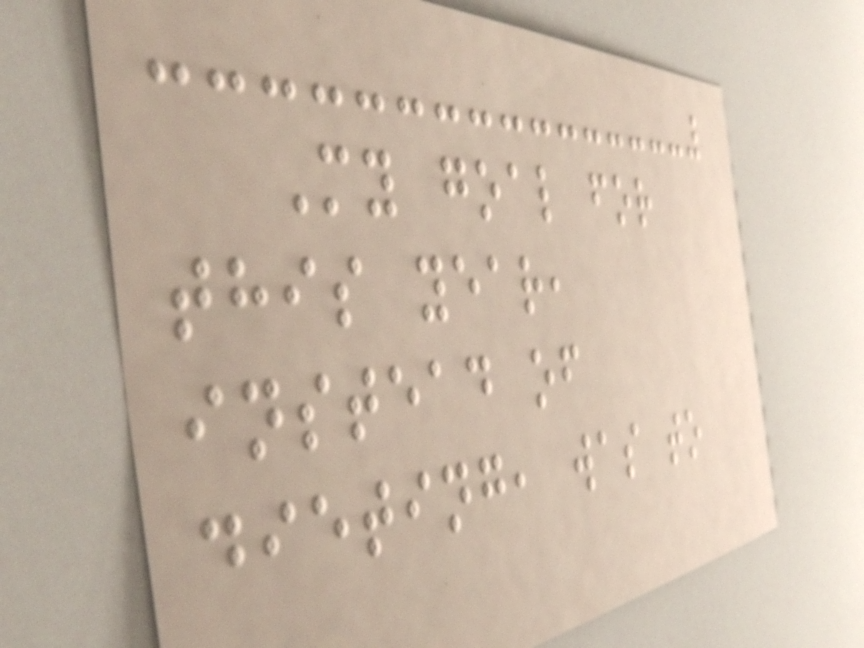My goal for
this year,
instead of
dieting, was to
